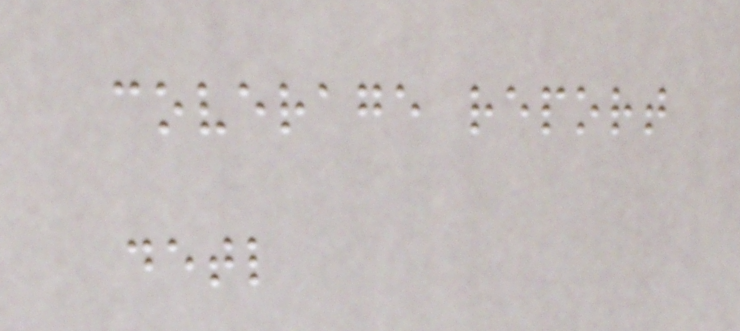coverage report
detl
